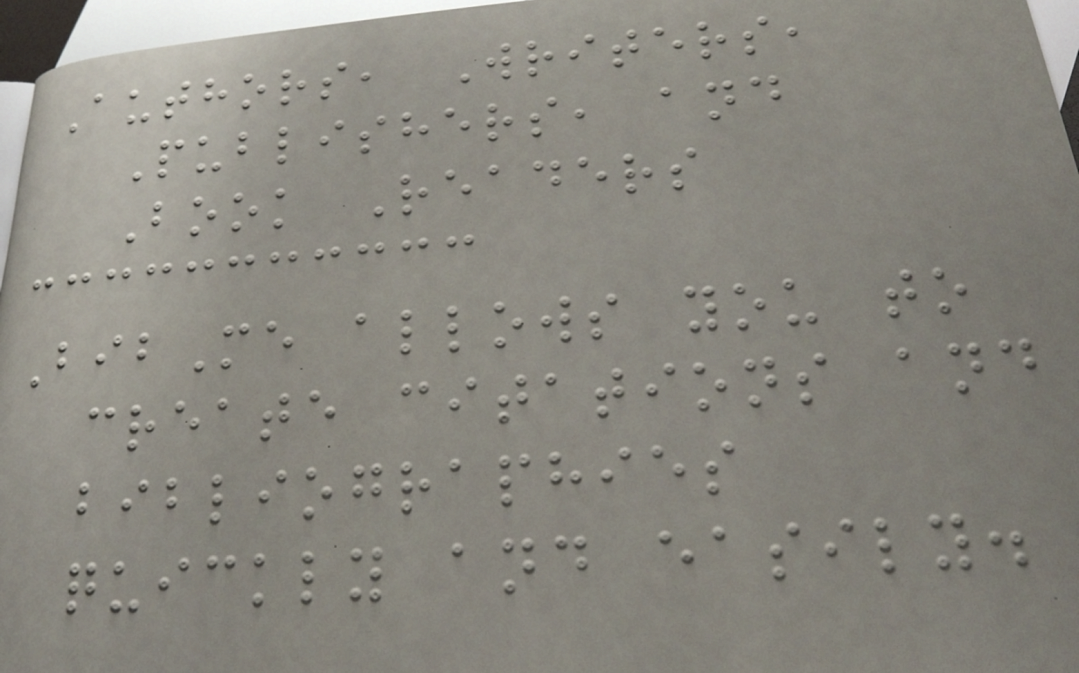Authors, Writers,
Publishers, and
Book Readers
BibMe allows you to
create citations and
bibliographies
quickly and easily.
